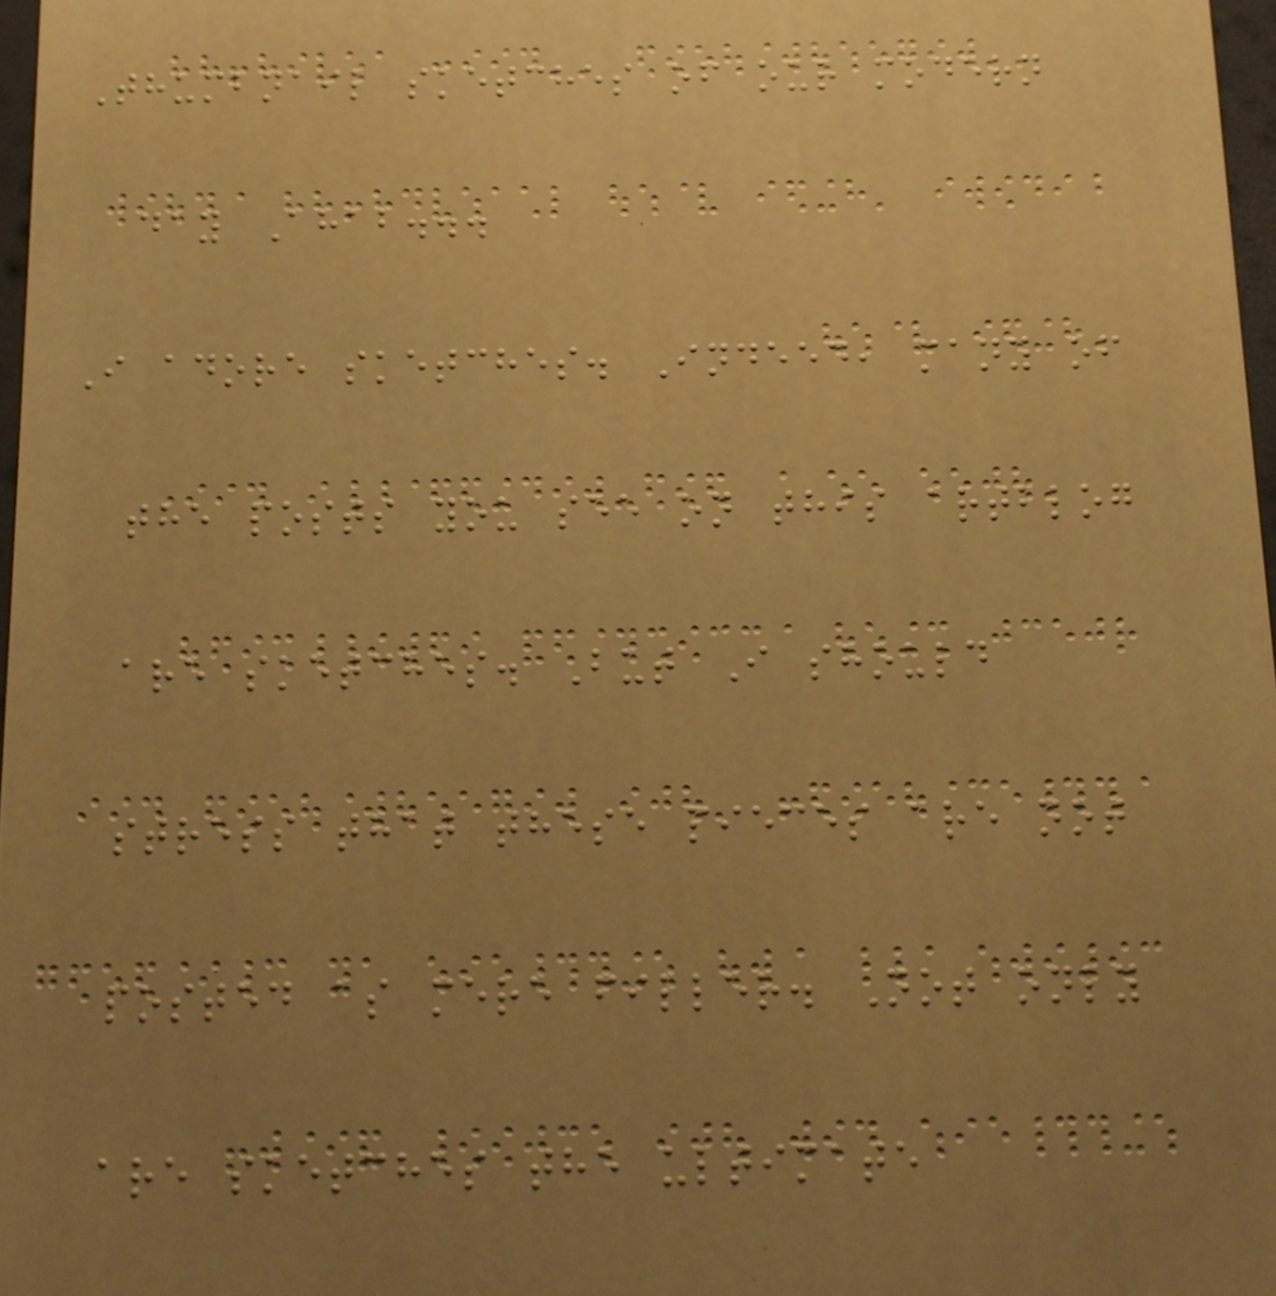Thumbnail sketches of our modern
day Ahab...
I adore sketches. Indeed, many of
the posts you see on this artblog
are sketches. But I should
stress that these pieces are not
posted as mere filler. Not only
are sketches the ultimate
